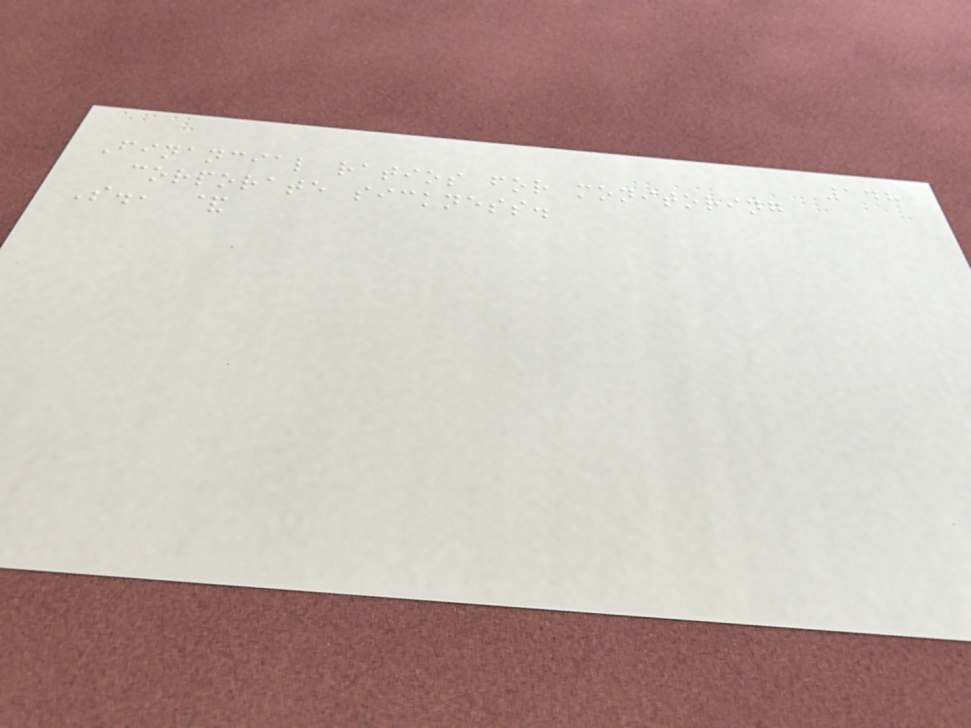148
Financial ratios for monitoring
corporate sickness.
S., &
